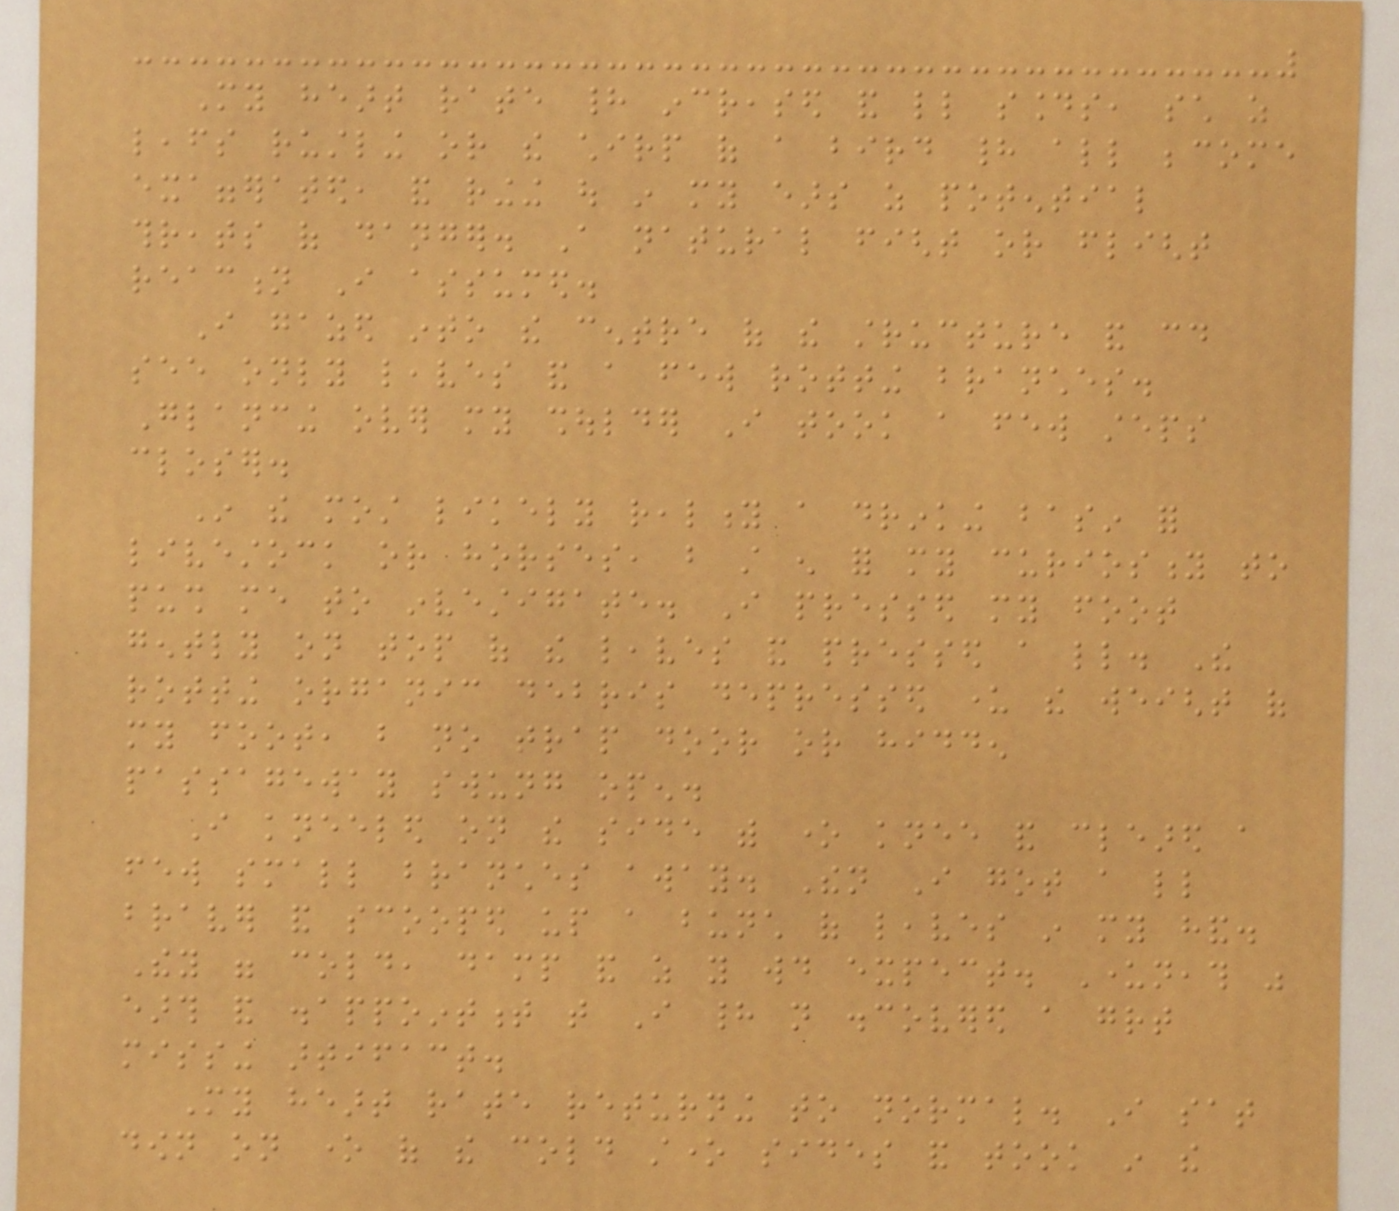My heart rate had increased and little sounds, such as
leafs rustling or the chirp of a bird had all become
exaggerated, and ringing out in my ears as potential
threats of danger. A natural fight or flight
reaction I assumed.
I gazed into the centre of the structure and could
see only leaves and a few rotting branches.
Glancing over my shoulder I took a few steps
closer.
In the most likely reality a drinking basin for
livestock or horses, but still enough for my curiosity to
push me to investigate. I pressed my foot
gently on top of the leaves and pressed a little. The
rotting organic debris depressed under the weight of
my foot, but no trap door or hidden
passageway swung open.
I kneeled on the side with one knee and cleared a
few small branches away. Then I got a little
braver and scooped up a bunch of leaves in my hand.
They were cold, damp and as you would expect. Underneath was
earth and disappointment that I had not discovered a great
missing artifact.
My heart rate returning to normal. I sat
down on one of the cold stone sides and took in the
